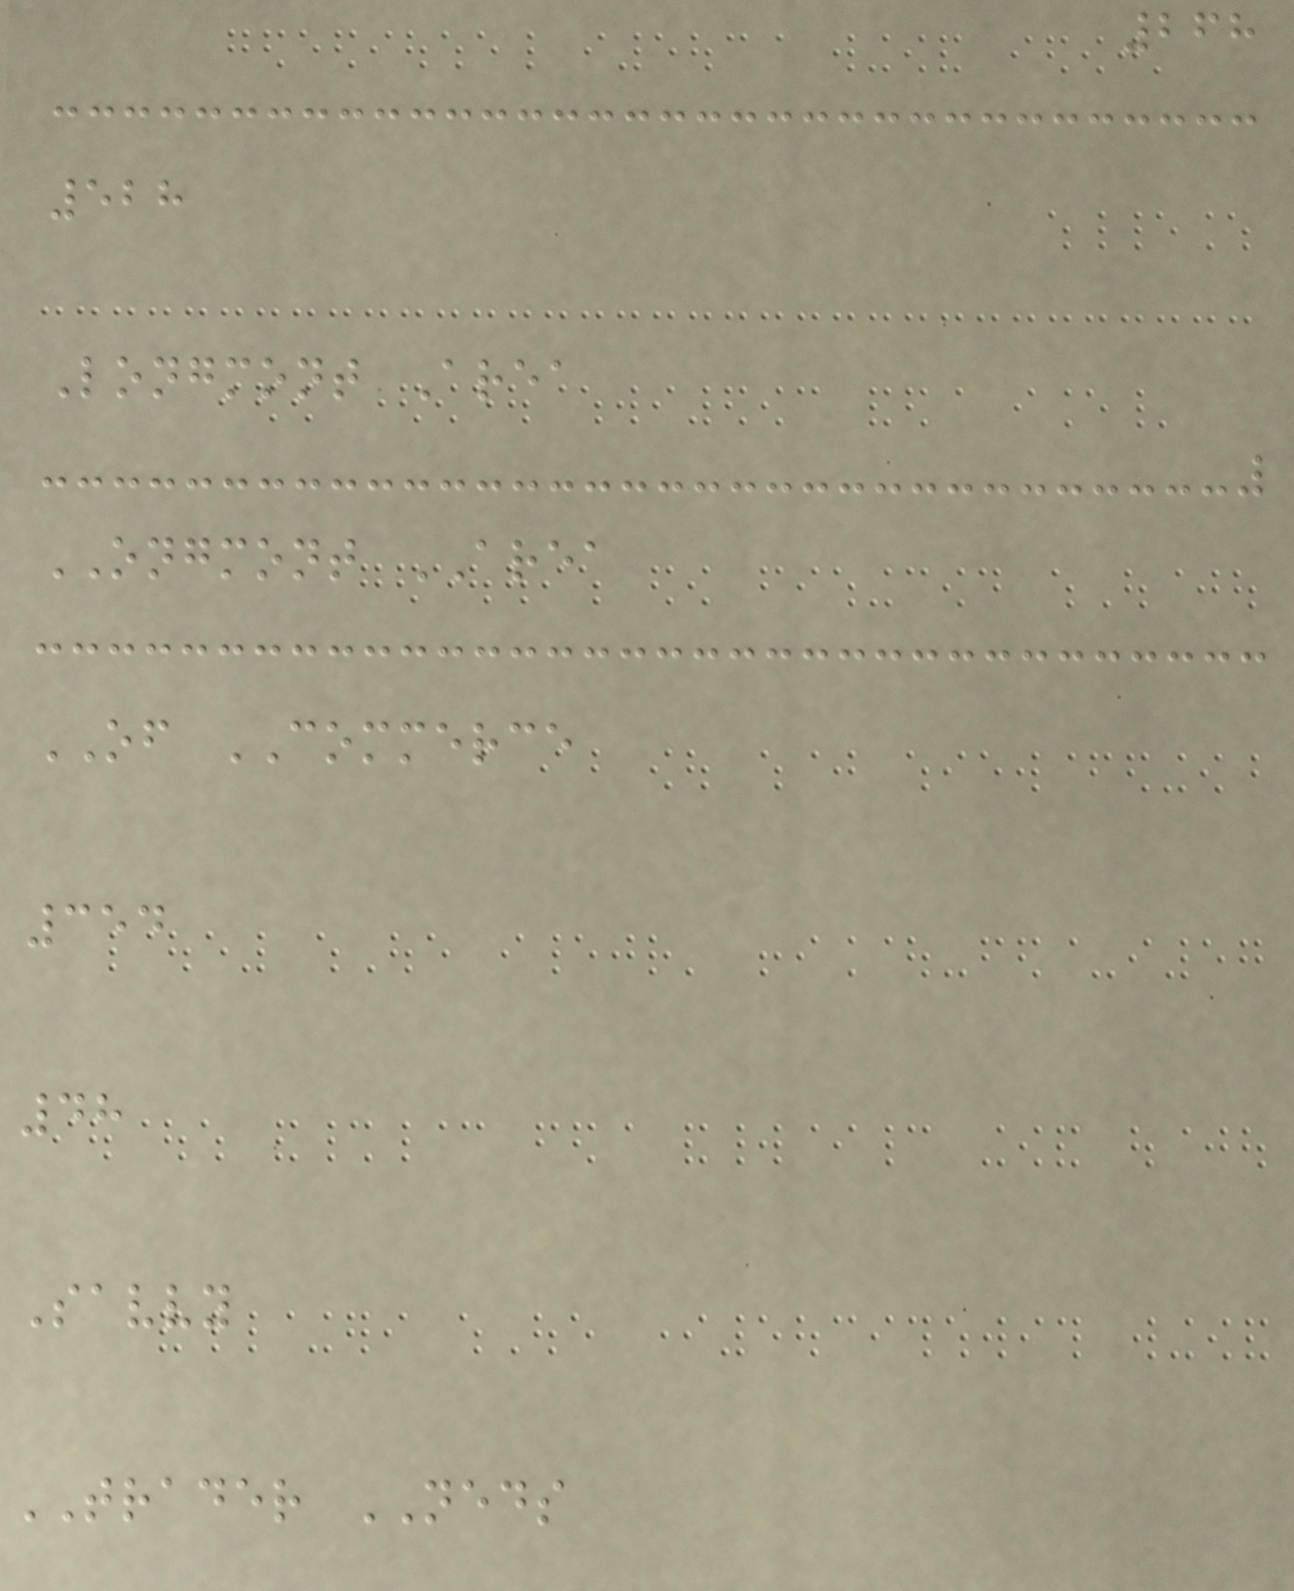268
528
Longmont Area
ONGMONT AREA
OF COMMERCE
354
48
Savvy
TRADER NEDS
